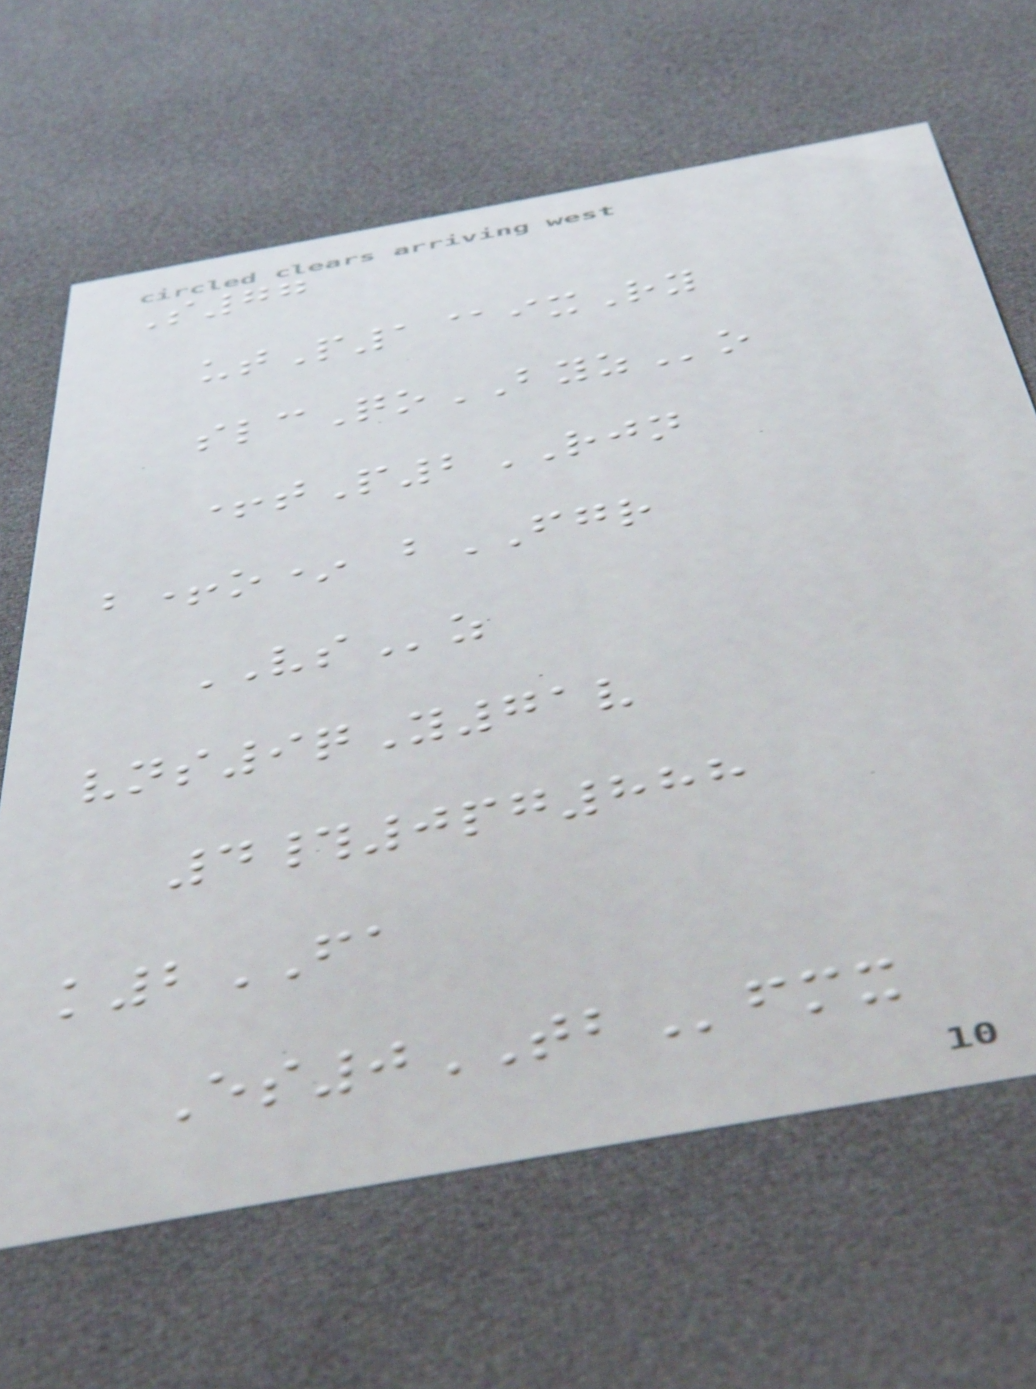S77
utP1@ixRy
slcQoBYZo
+tP2RJN
b+o* bFGR
VSz
vns9qY71v
4#0pg888
k2FA
Es0TBfmx
